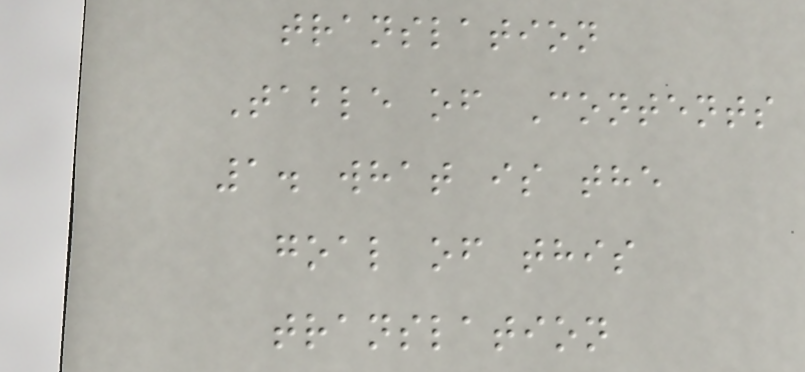translation
Table of Contents
1. what is the
goal of this
translation
